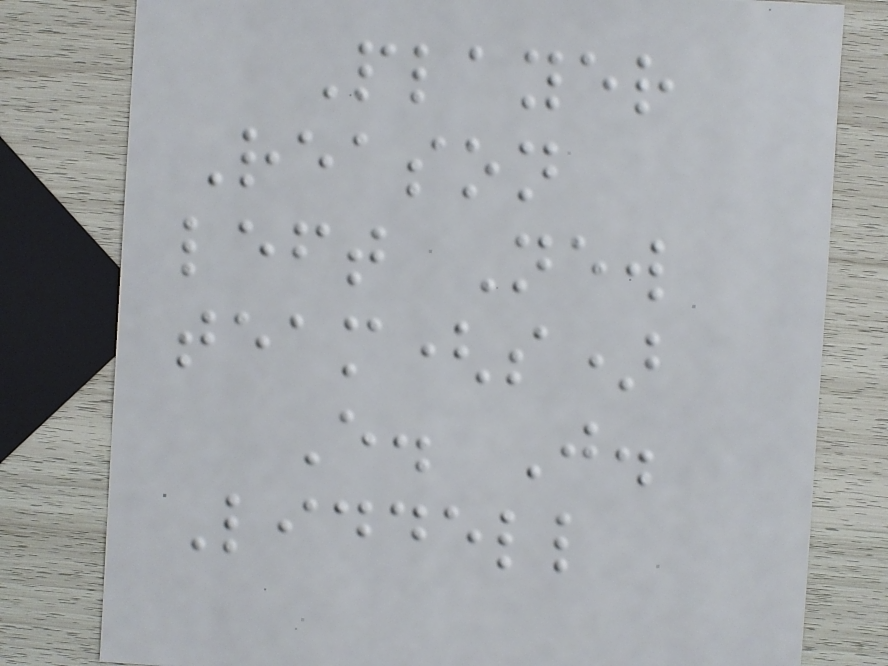Player
Reason
left New
team(s)
E. J.
Liddell
